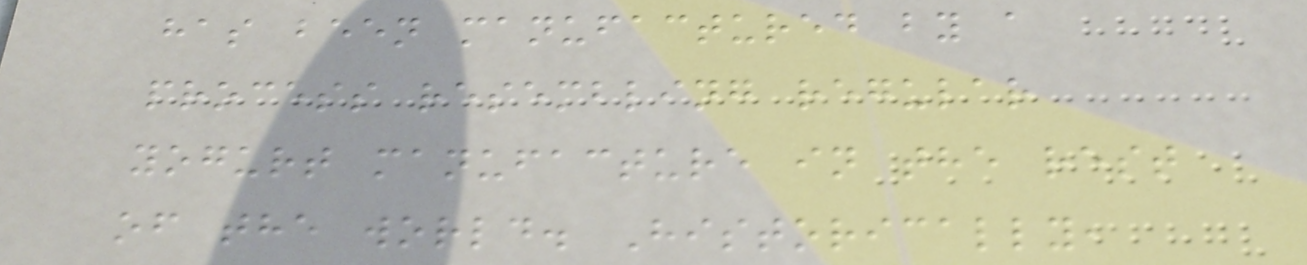has been manufactured by a
process resembling regular
yogurt manufacture in the rest
of the world. Historically,
